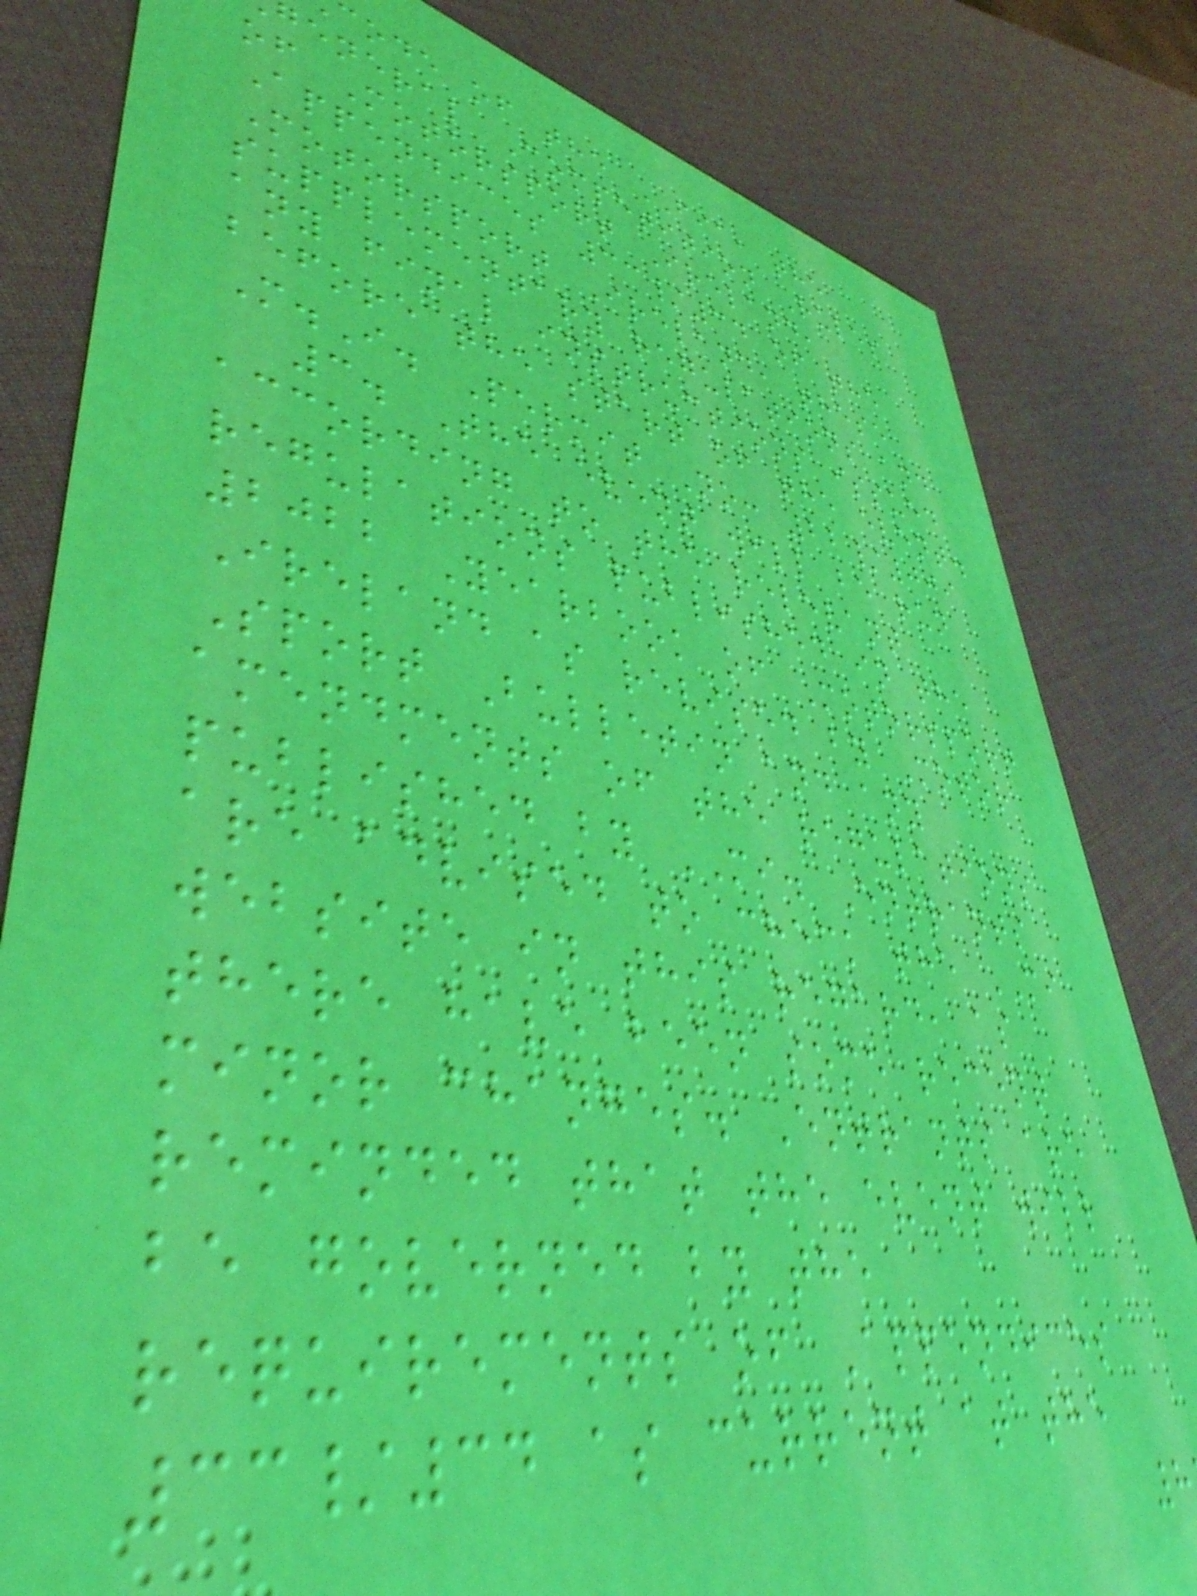code of the FIA, the
eneral Competition Rules
of Motorsport Ireland,
Appendices 33/34 of the
Motorsport Ireland, these
supplementary regulations and
any final instructions issued
before the start of the event.
M.I. Permit No: 22/009
3. The event will be run
according to the relevant
regulations published in the
2022 Yearbook of Motorsport
Ireland as revised by Motor
Sport Bulletin and any
amendments of the regulations
published by MI. Entrants
are advised to check the MI
website in this regard, as
there have been some recent
minor changes. Entrants are
reminded that the event will
be governed by the
requirements of Appendices
33/34 as current at the
